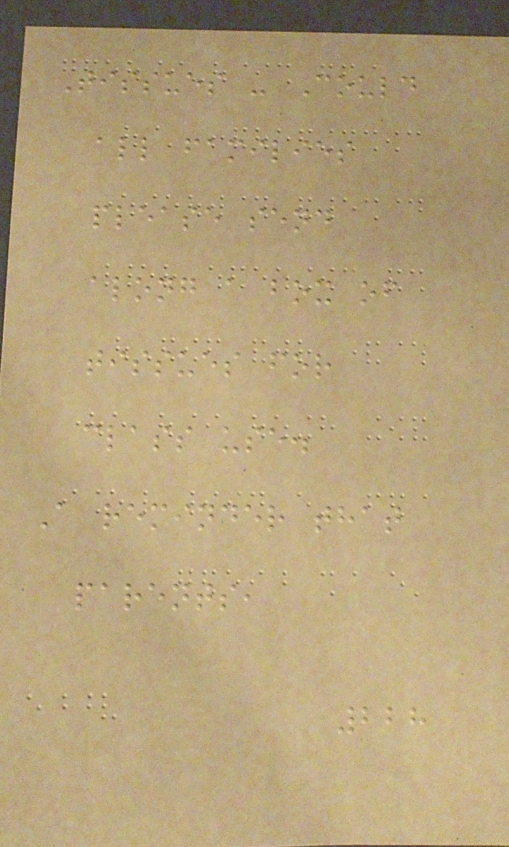Tissues - Could
all families
please send
along a box of
tissues for
class use.
A reminder that
parents,
228
